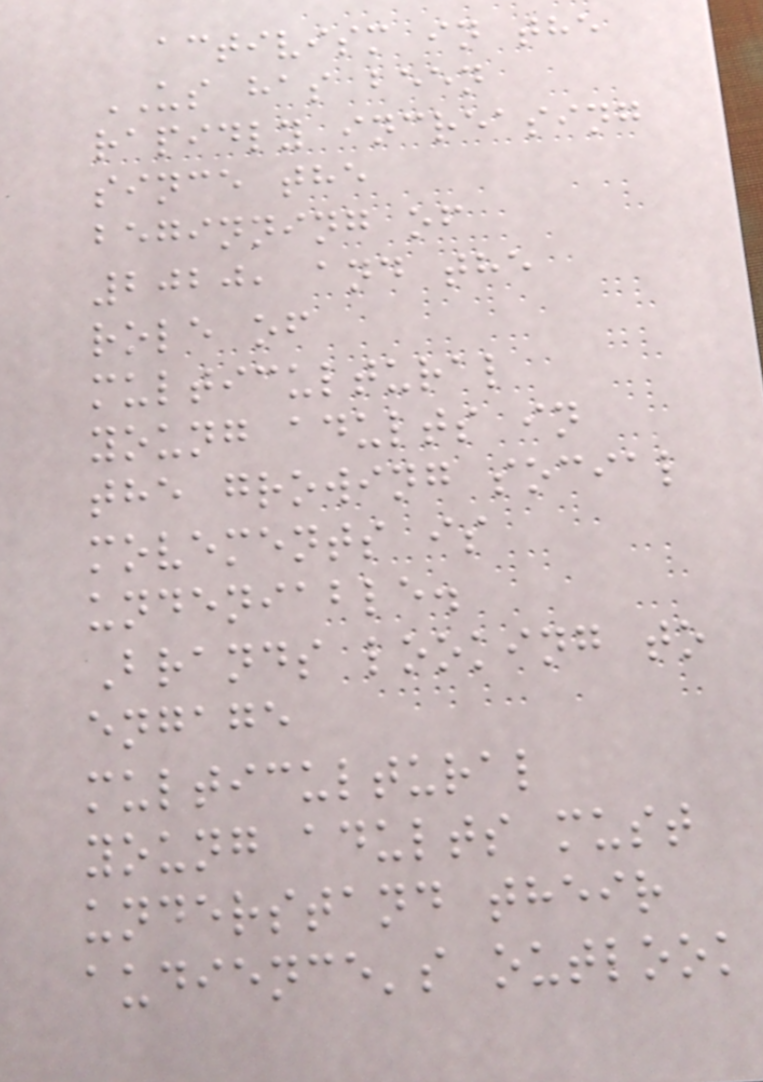activism in the
US has been
rapidly increasing
since the
beginning of
2020, and the
role of
multicultural
young adults in
the growing social
movements is
undeniable.
Brands looking to
engage
multicultural
young adults must
understand their
audience's outlook
